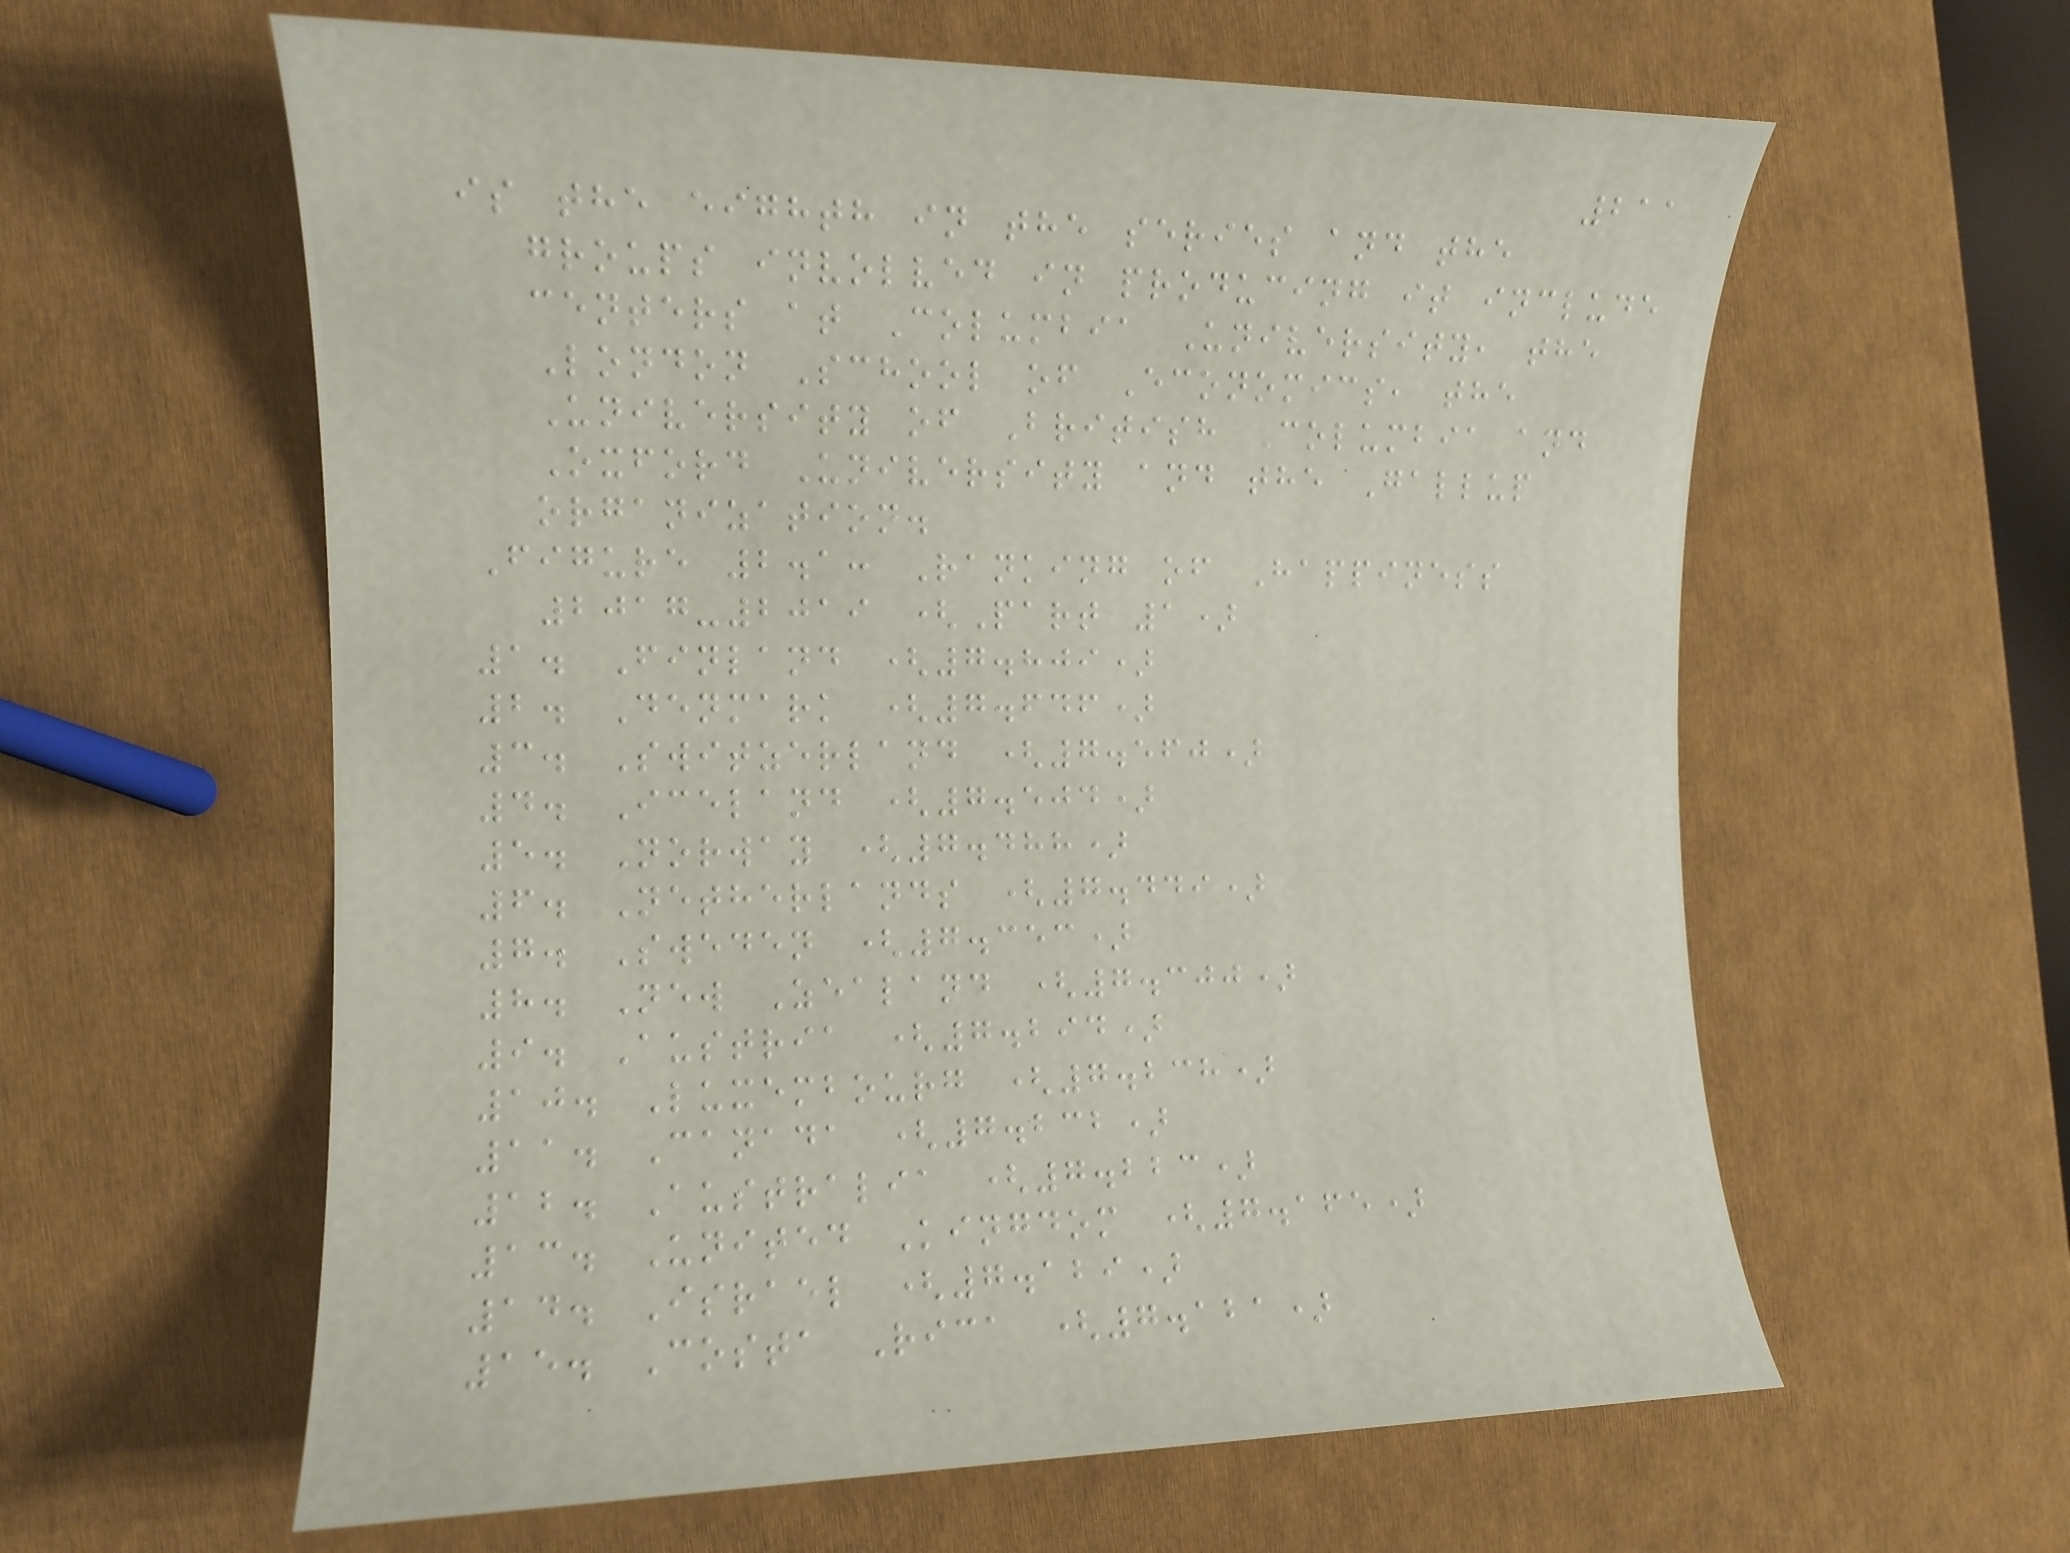211
is the eighth in the series and the
groups involved in producing it include
centers at Columbia University, the
London School of Economics, the
University of British Columbia and
Oxford University and the Gallup
organization.
Figure 2.1: Ranking of Happiness
2017-2019 (Part 1)
1. Finland (7.809)
2. Denmark (7.646)
3. Switzerland (7.560)
4. Iceland (7.504)
5. Norway (7.488)
6. Netherlands (7.449)
7. Sweden (7.353)
8. New Zealand (7.300)
9. Austria (7.294)
10. Luxembourg (7.238)
11. Canada (7.232)
12. Australia (7.223)
13. United Kingdom (7.165)
14. Israel (7.129)
15. Costa Rica (7.121)
